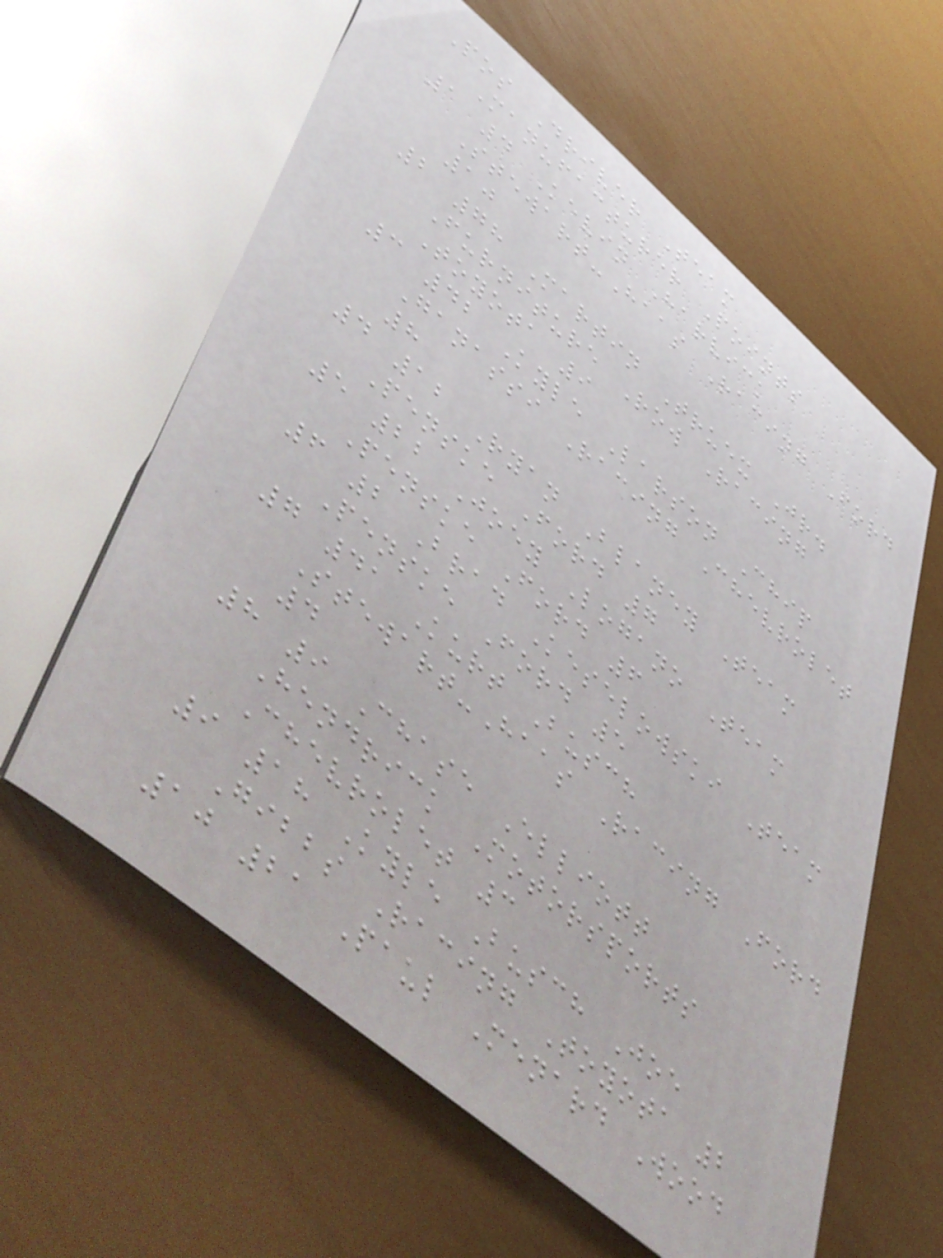Pos Driver Team
Manufacturer Points
1 4 Kevin Harvick
Stewart-Haas Racing Ford
10
2 78 Martin Truex Jr.
Furniture Row Racing
Toyota 9
3 42 Kyle Larson Chip
Ganassi Racing Chevrolet
8
4 12 Ryan Blaney Team
Penske Ford 7
5 22 Joey Logano Team
Penske Ford 6
6 2 Brad Keselowski Team
Penske Ford 5
7 41 Kurt Busch
Stewart-Haas Racing Ford
4
8 9 Chase Elliott
Hendrick Motorsports
Chevrolet 3
9 18 Kyle Busch Joe
Gibbs Racing Toyota 2
10 21 Paul Menard Wood
